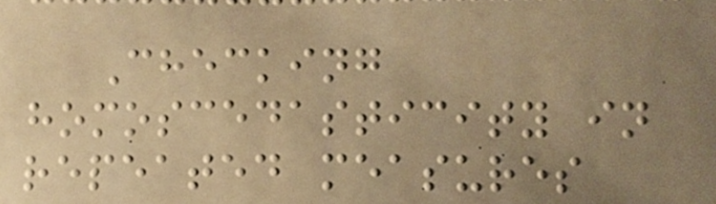Checking
homoscedasticity in
repeated measures
